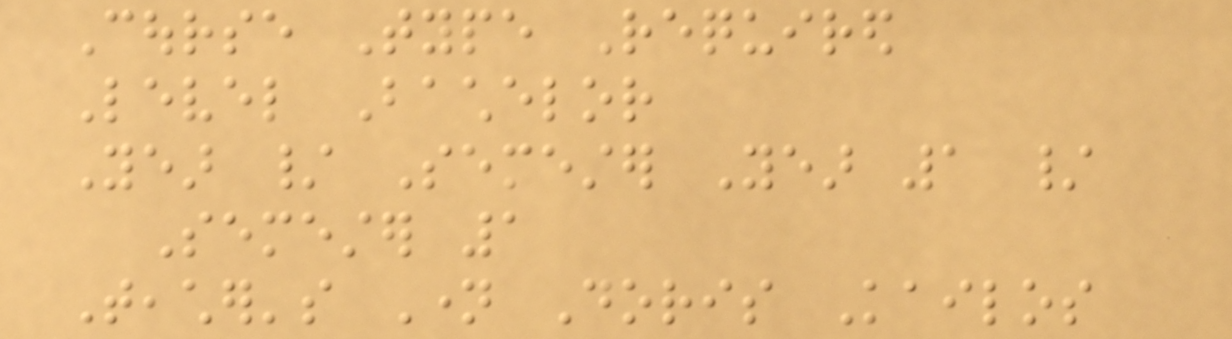Course Type Required
Level Bachelor
Year / Semester Year 1 /
Semester 1
Teacher's Name Doris Kailos
